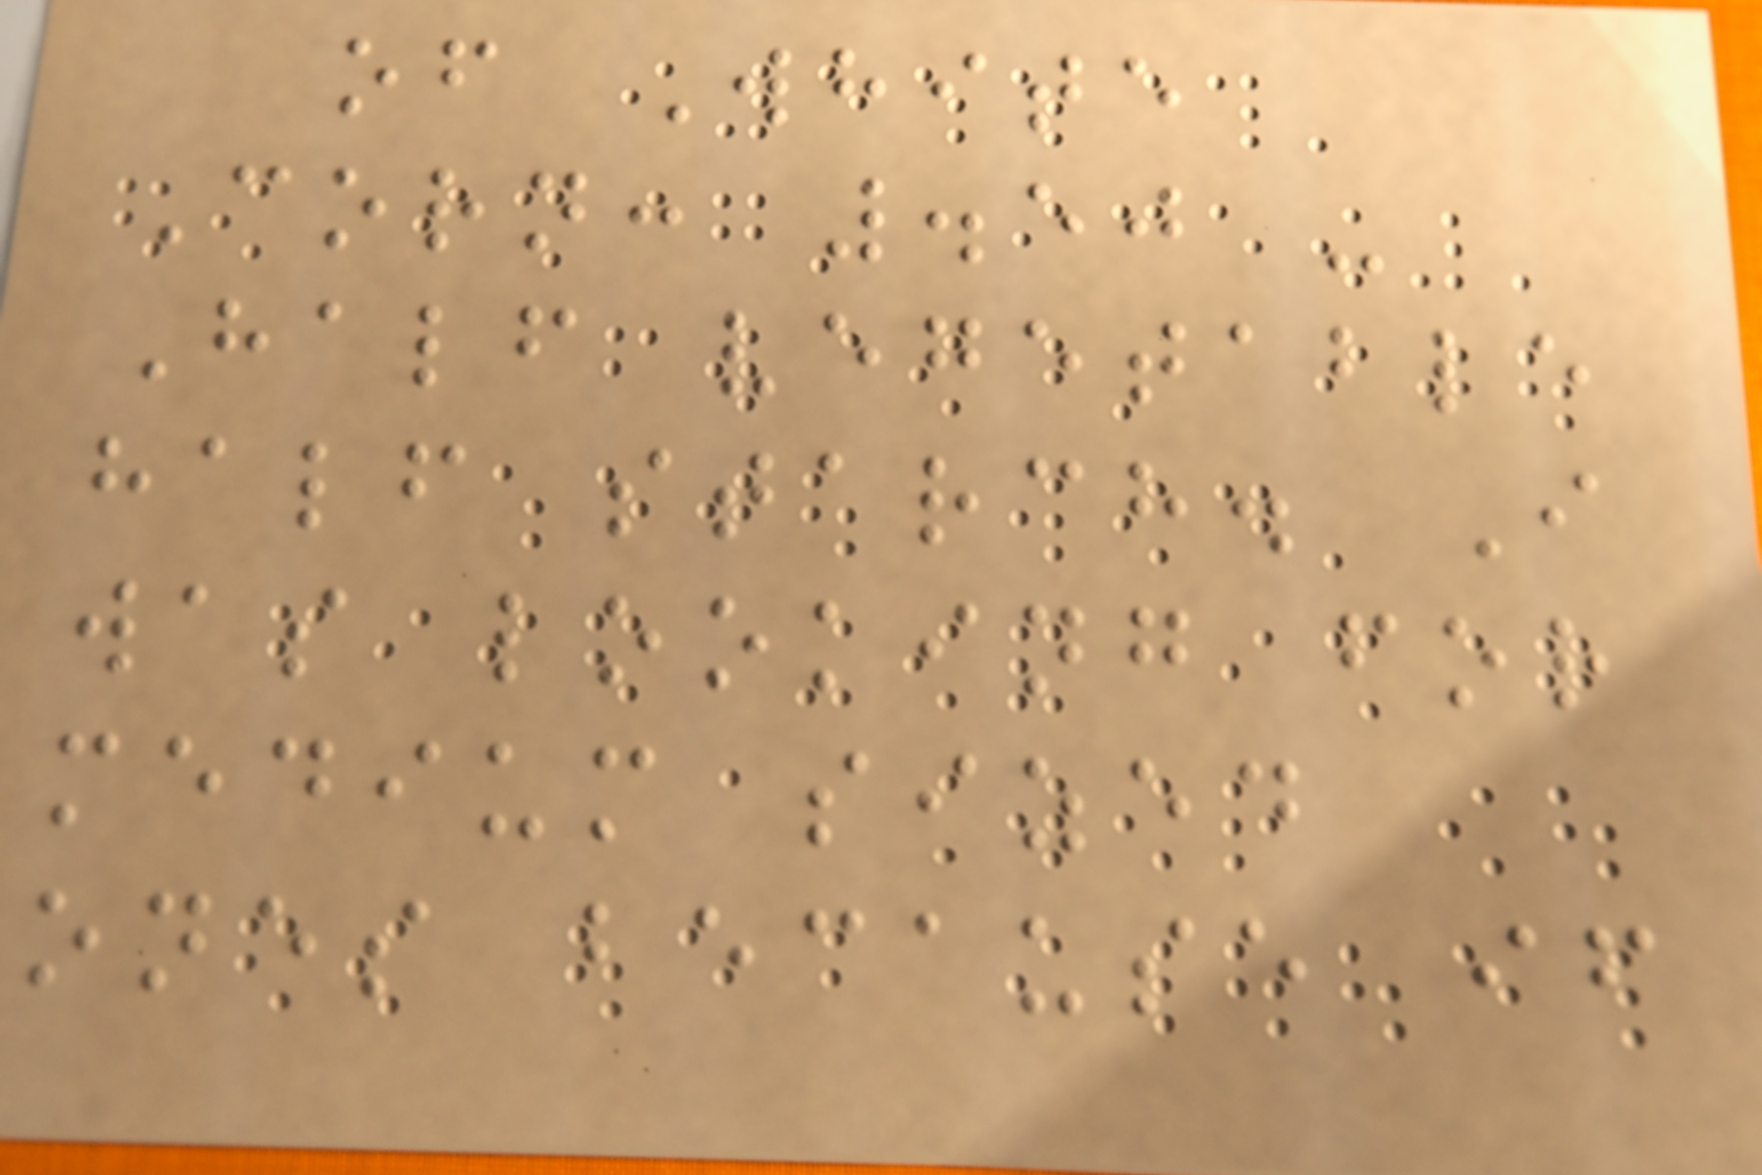of White
Corn: .50 -
Half vegetable
half starch. I
was looking for
medium sized
ones because if
